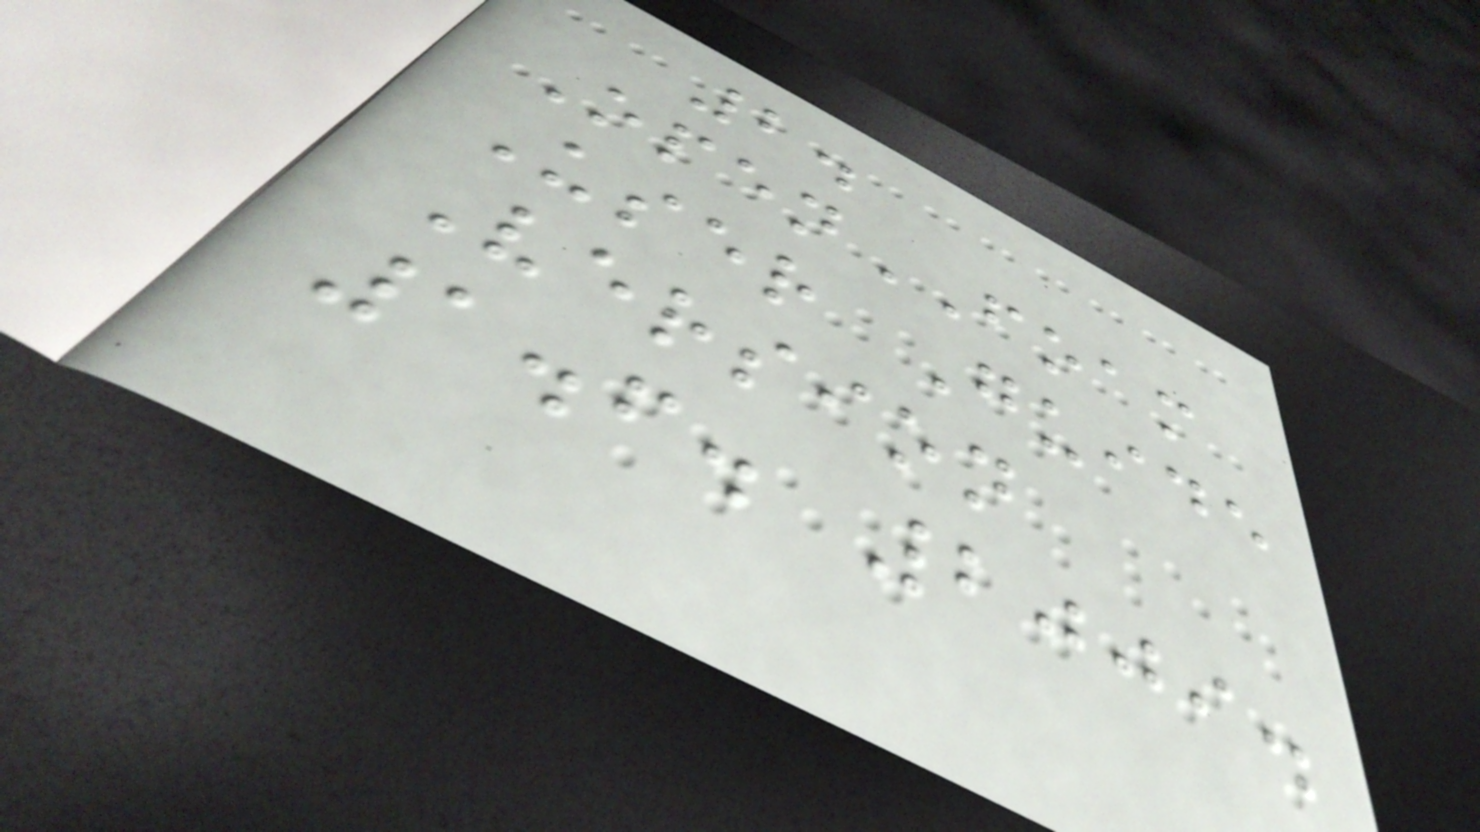2.
OpenFOAM
User Guide
Version
1.6. 2009.
